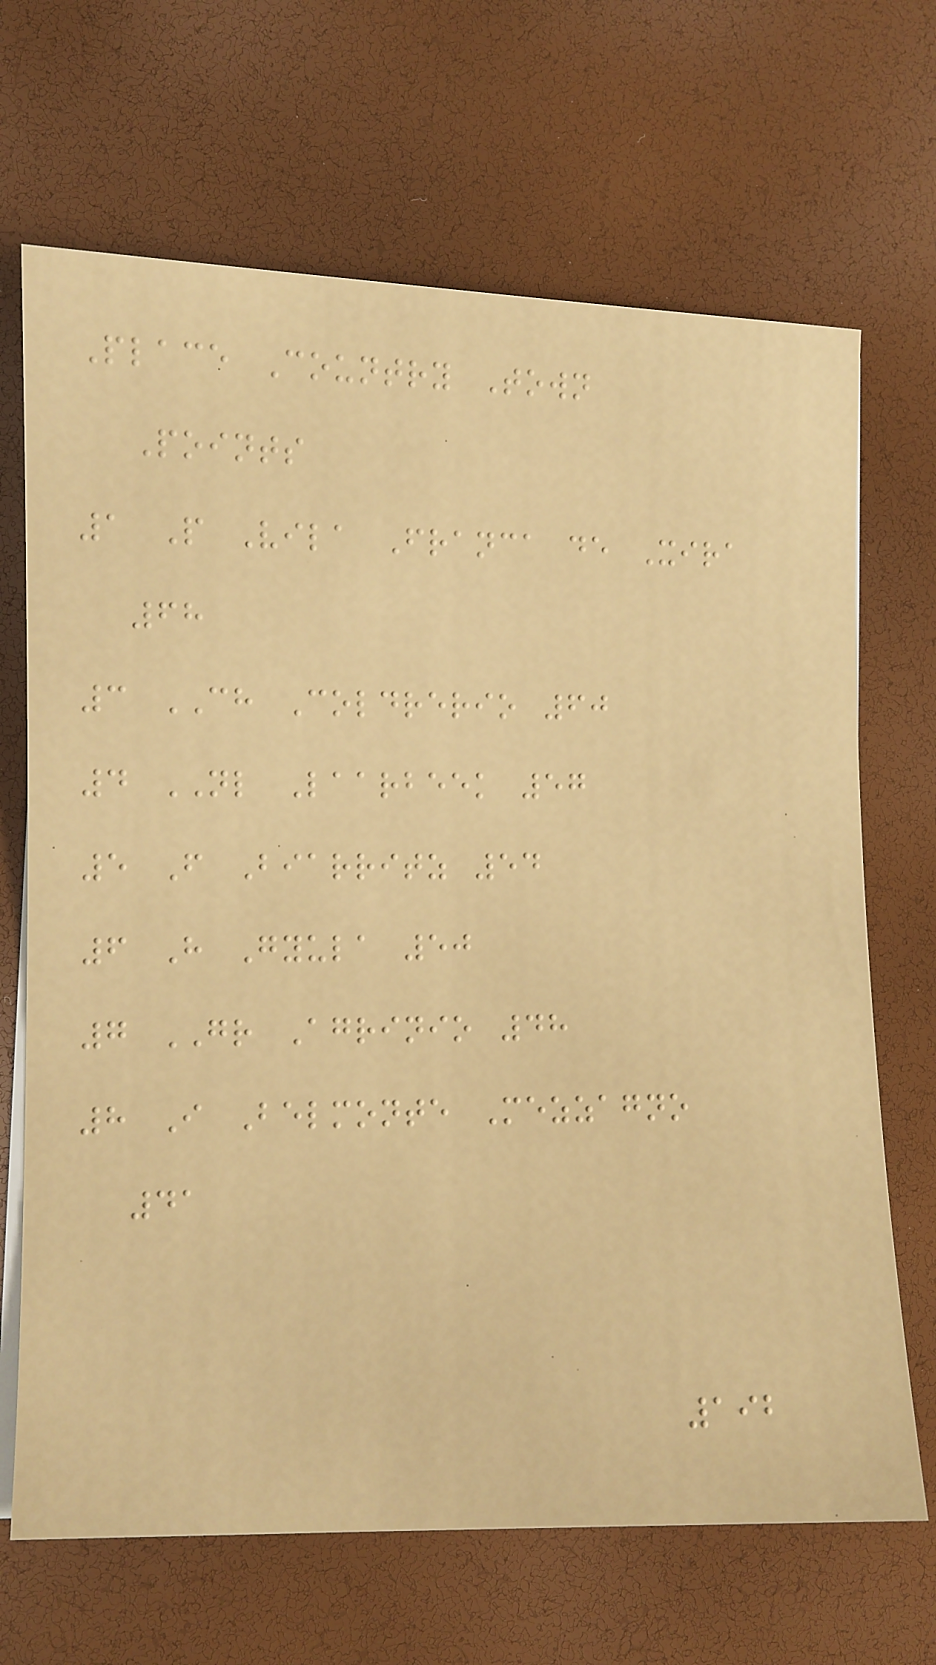Place Country Town
Points
1 P Vila Franca de Xira
68
3 CH Coldrerio 60
4 NL Laarbeek 57
5 F Biarritz 54
6 H Gyula 50
7 GR Agrinio 48
8 I Belmonte Mezzagno
41
192
